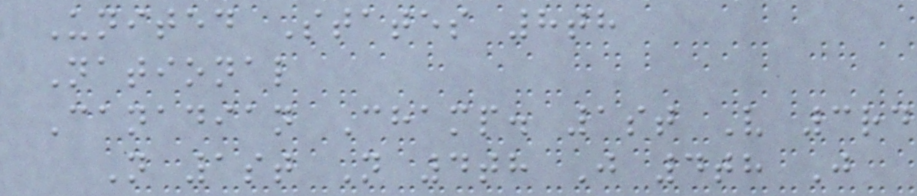United States 8th
National
Canadian Champ. 1st V 3rd
N 1st N 4th J 4th J
